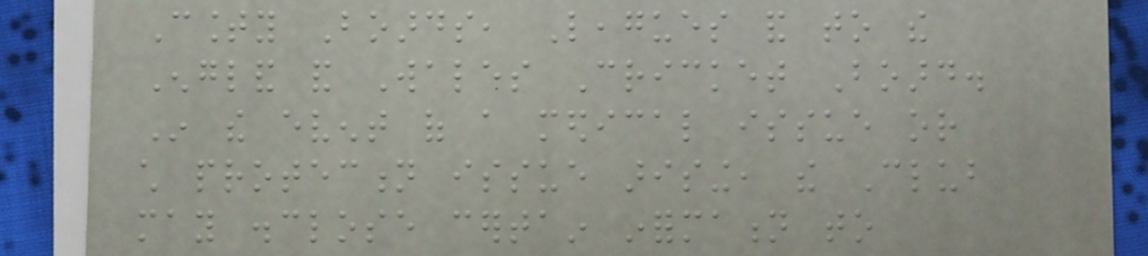County Boards, Leagues and to the
England and Wales Cricket Board.
In the event of a medical issue or
child protection issue arising, the Club
may disclose certain information to
